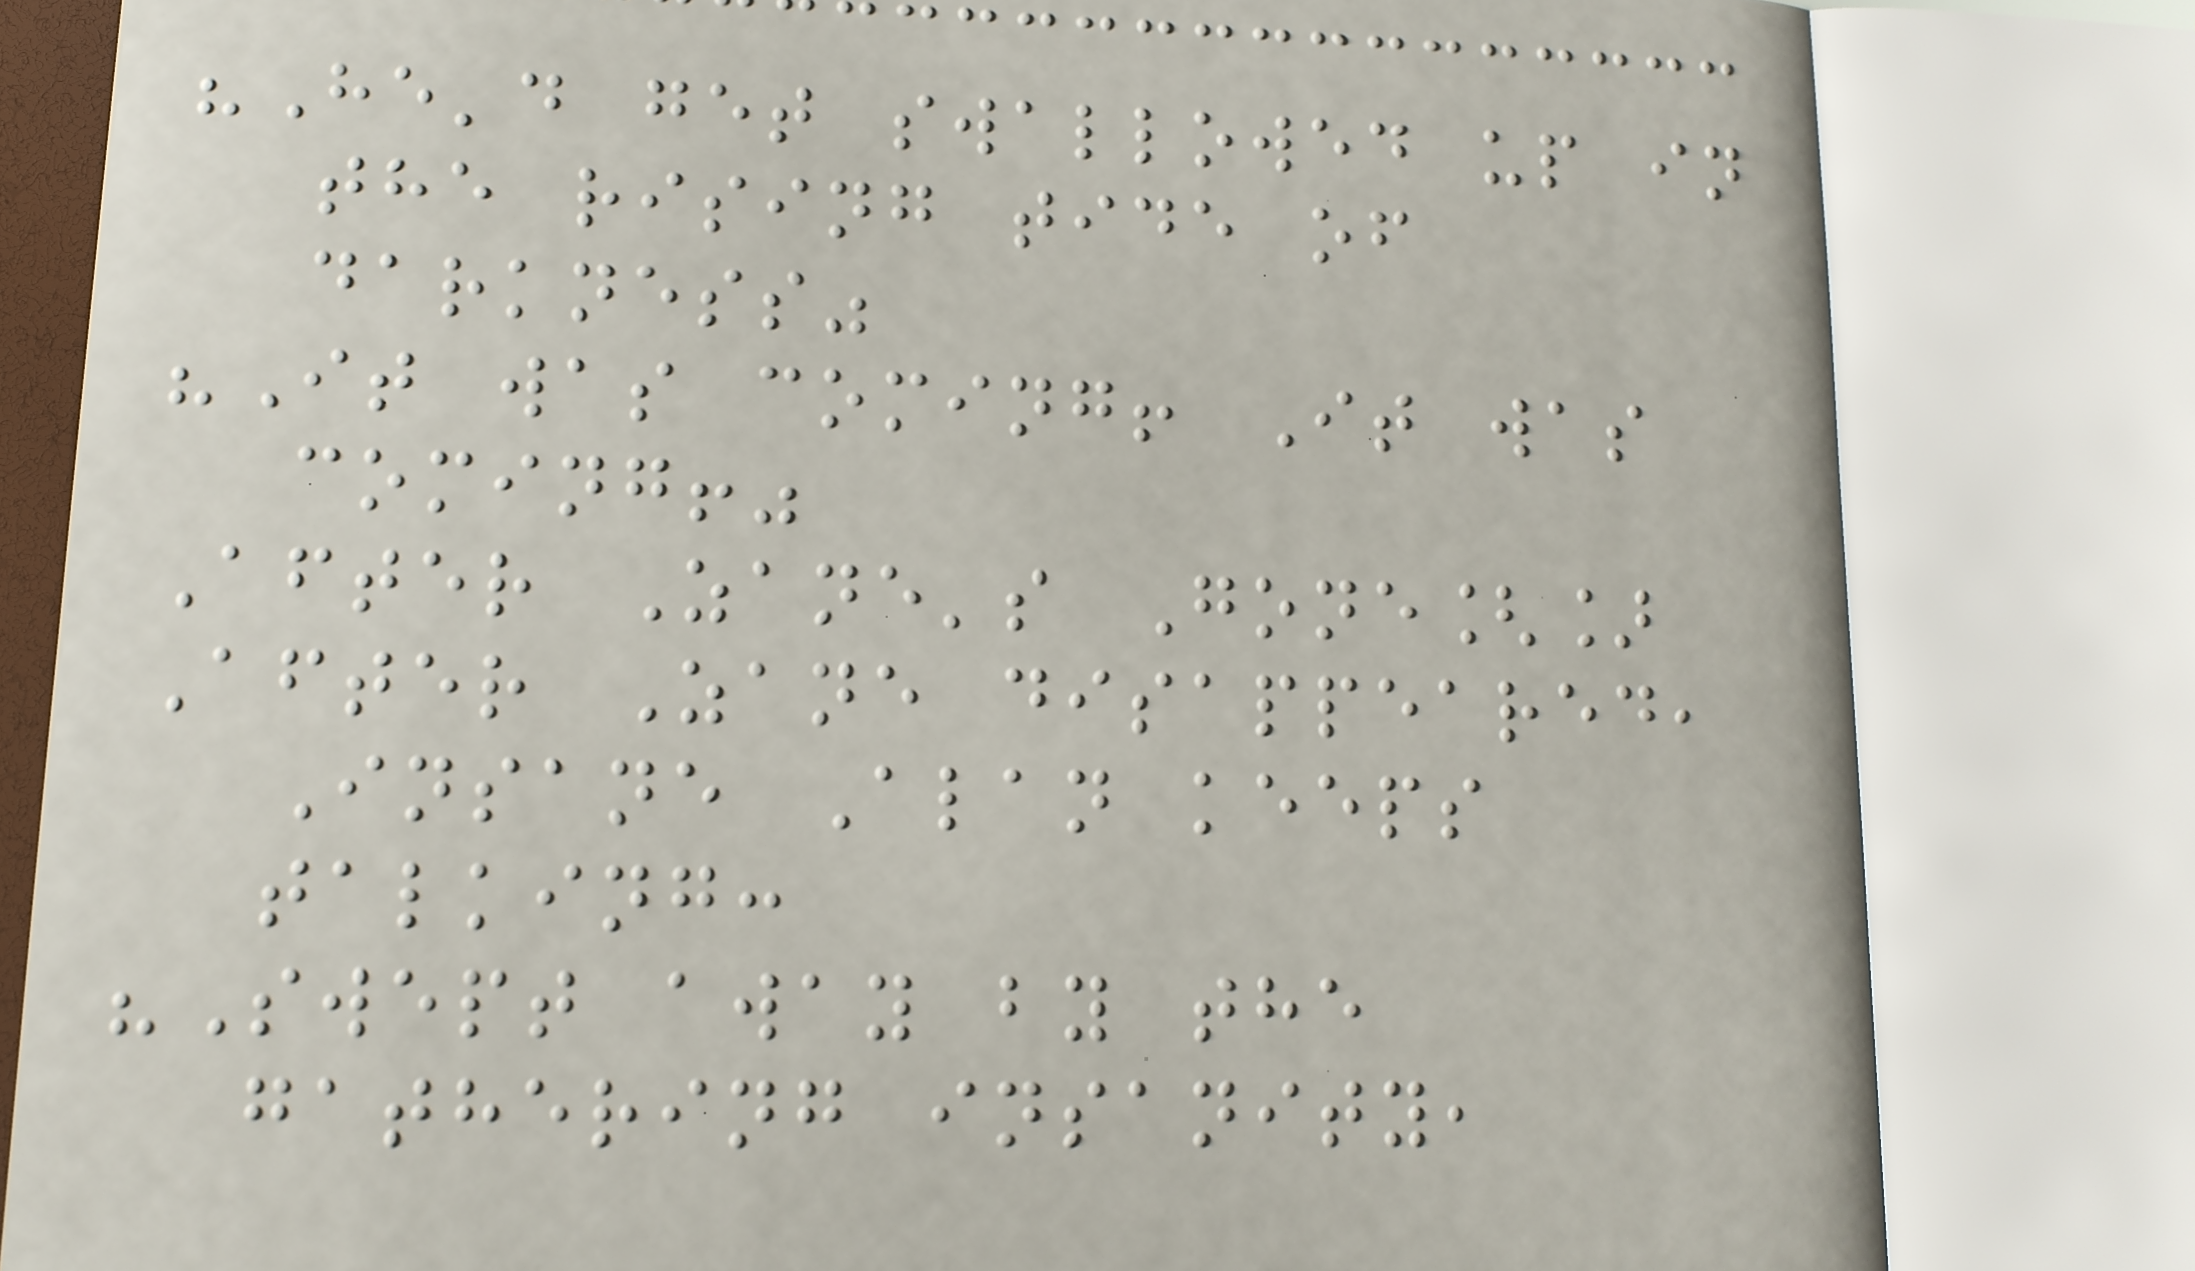"He'd get swallowed up in
the rising tide of
darkness"
"It was coming! It was
coming!"
After Zane's Gone[]
After Zane disappeared,
Insane Alan keeps
talking:
"Swept away by the
gathering insanity,
